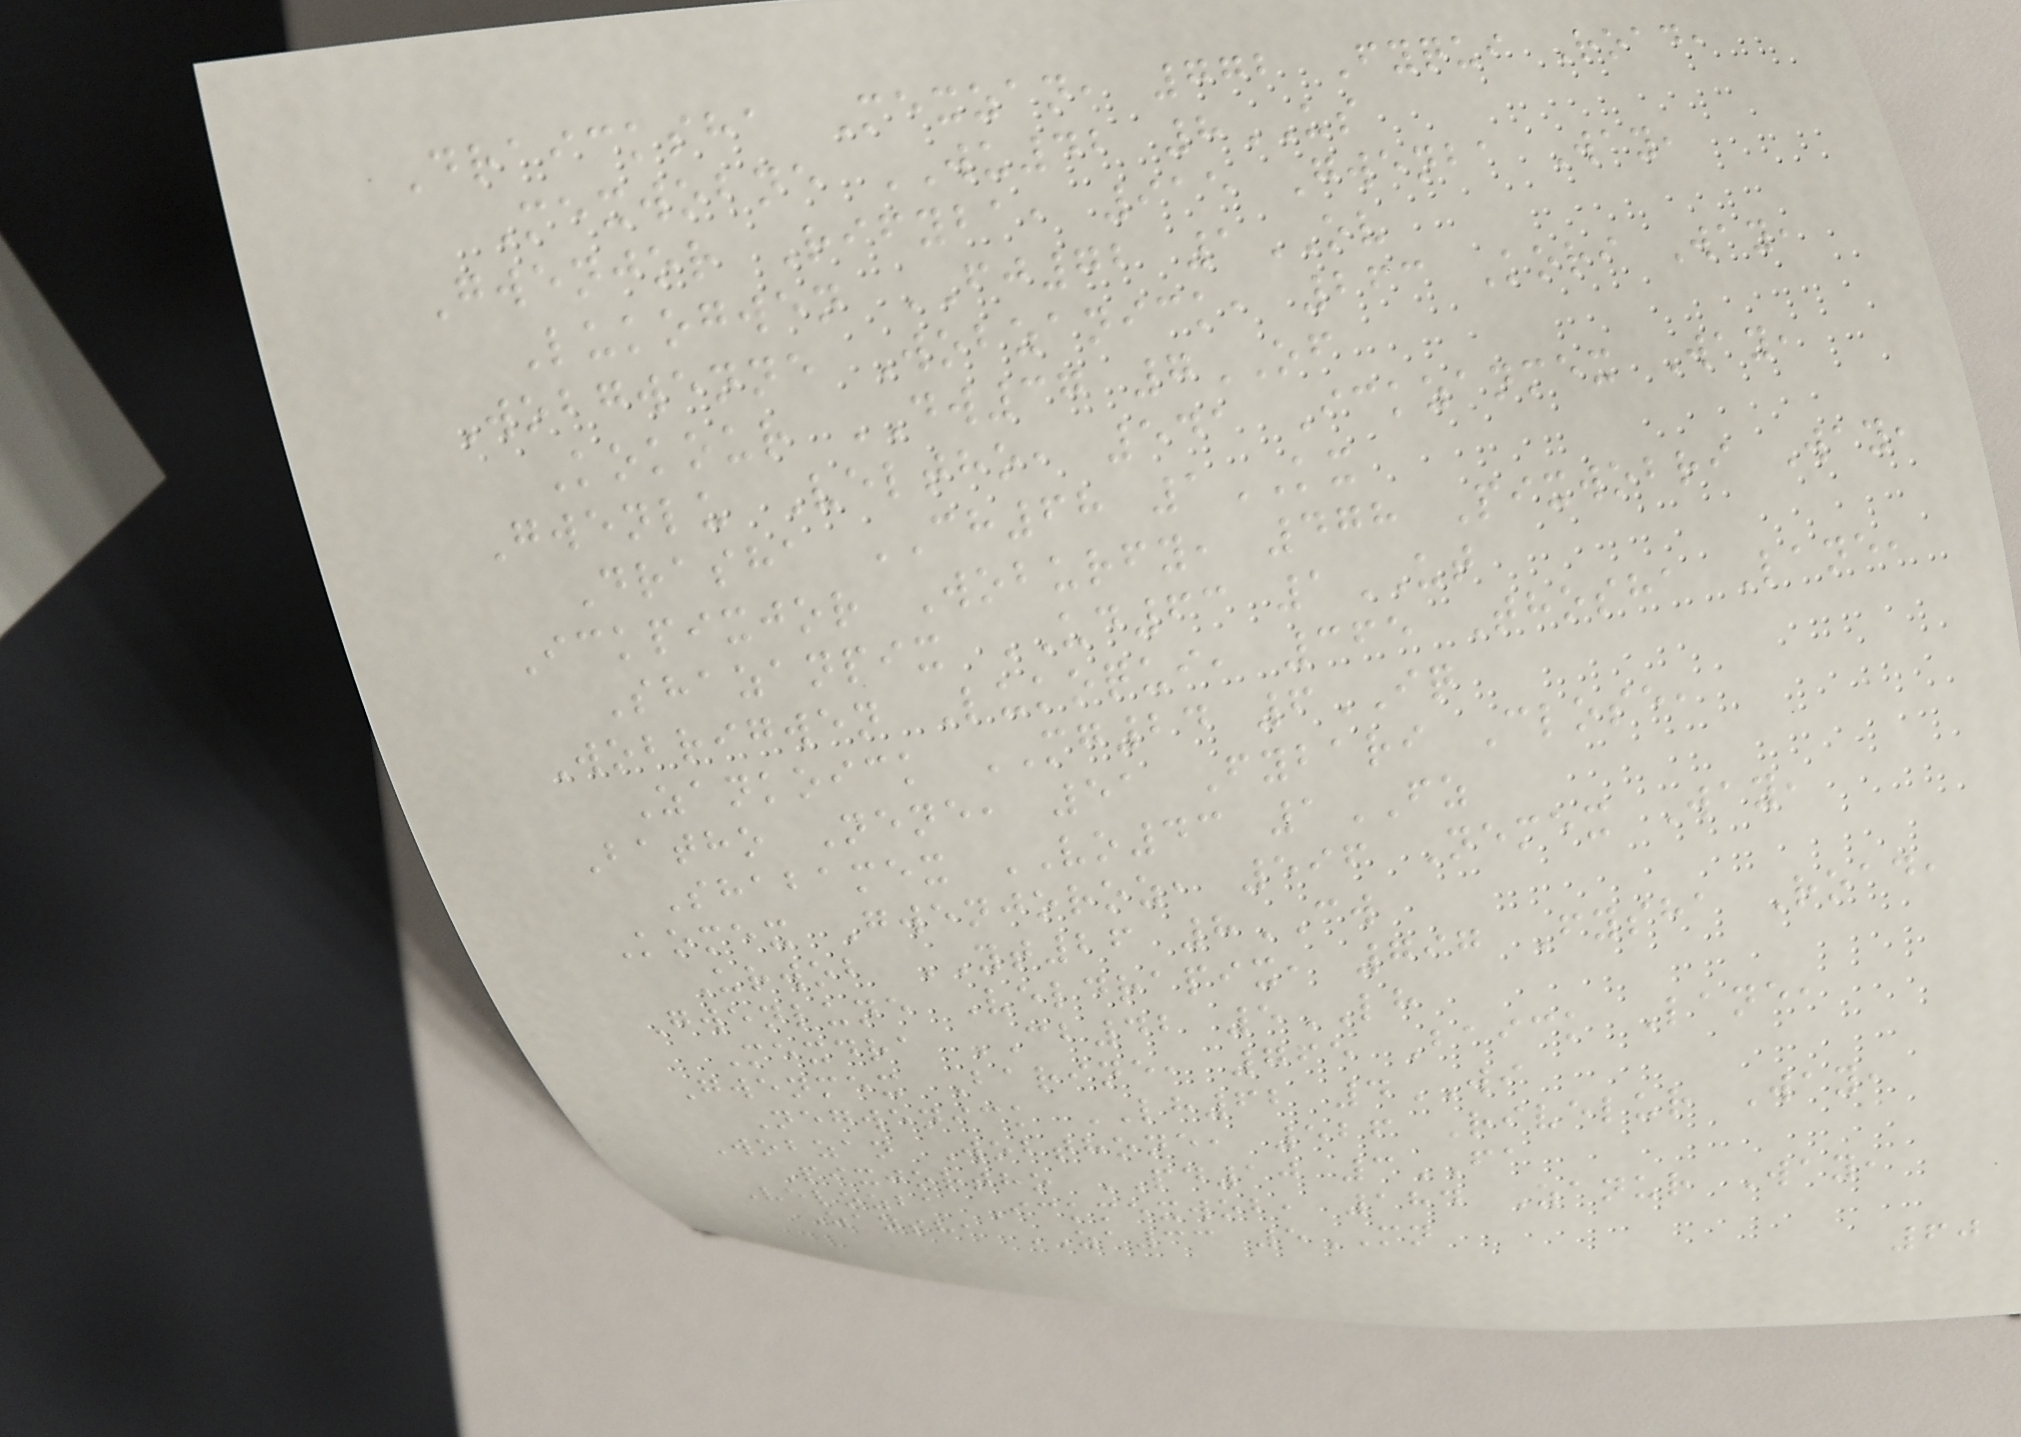Draicksha Mexzan, 772 Fyqui Road,
Mexwobne WU42 8US
Gwenjor Rifyba, 915 Gwenba Way,
Lukogwen FJ72 1OV
Wobgwenne Wobzanick, 263 Kori Way,
Kokour DW37 7OF
Gwenlu Veltho, 541 Ickzanmex Way,
Drasha CH68 1KX
Ickpixjor Woburfy, 478 Pixwobri Way,
Shazanpix UD63 1UT
Wobrigwen Lukoqui, 365 Thosha Lane,
Zankoick MG24 6IQ
Batho Nene, 51 Fybari Close,
Shabamex VO43 1FZ
Komex Gwenjoroz, 596 Nemex Way,
Urwob YT26 8CW
Gwenlune Veldrapix, 797 Fysha Road,
Mexdra CB42 5LH
Gwenmex Barine, 765 Baick Lane,
Negwenick LH62 4WI
Wobzan Wobthone, 526 Rivelur Way,
Pixjortho PD10 3FA
Velozba Ickmexwob, 184 Zanur Way,
Zansha ZA33 5MN
60
